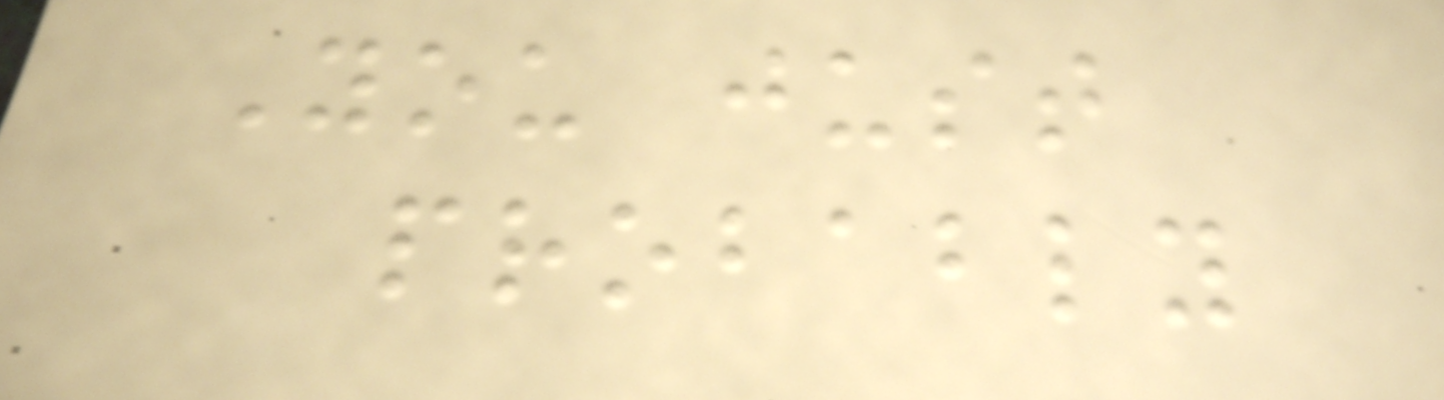You just
probably
